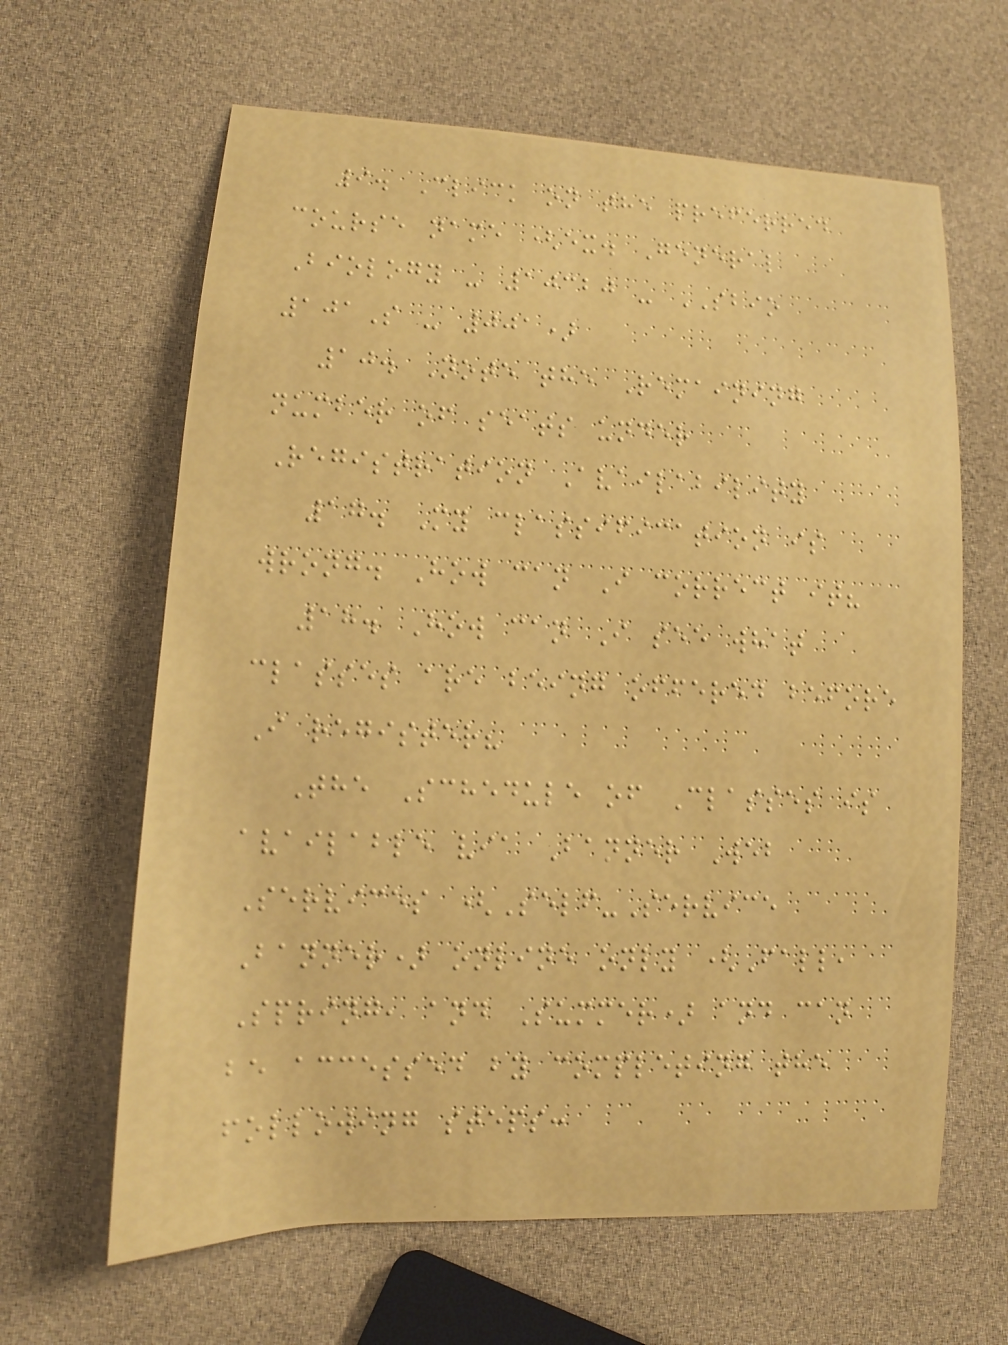9. Click on the preferred
course name (ex. General
Biology - 10320 - SBIO
101S - 001)
10. Note the Remaining
number of seats under
Registration Availability
17. My classification is
wrong. How can I correct it?
18. How can I see what
classes are being offered before
I register?
The Schedule of Classes is
available via Banner Web
Services (Self-Service
Banner) online only (Fall,
Spring, and Summer) and can
be accessed by completing the
following steps:
